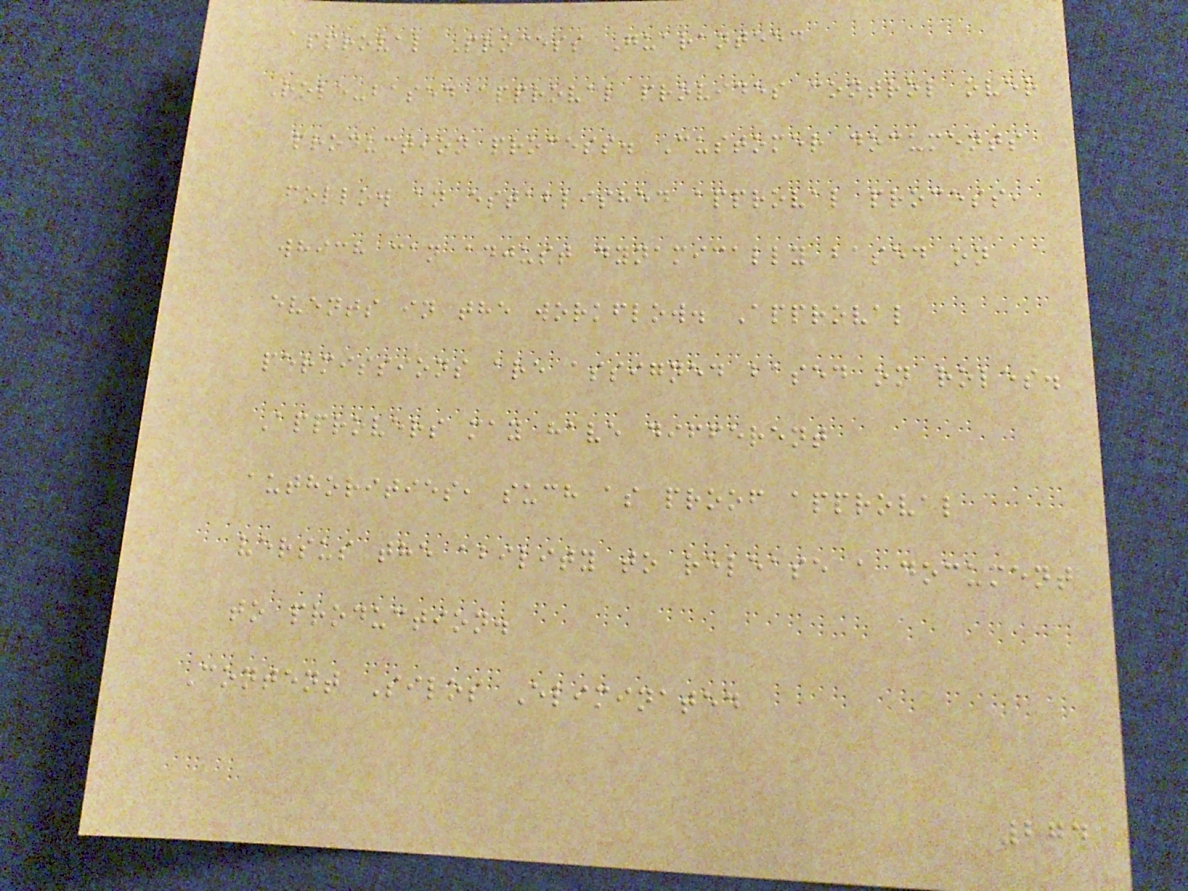Approval Process Guaranteed
Role-based approval provides control over
production process. Customer documents
follow an established approval process,
which can adjust dynamically based on
events in the workflow. Approval
permissions are assigned based on roles.
Approvers may have different
authorities, such as proof approval
versus the ability to release a document
to production.
Content Silos Eliminated
274
